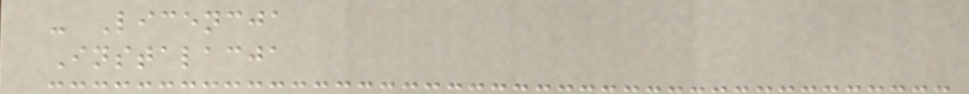- Licencja
Instalacja
